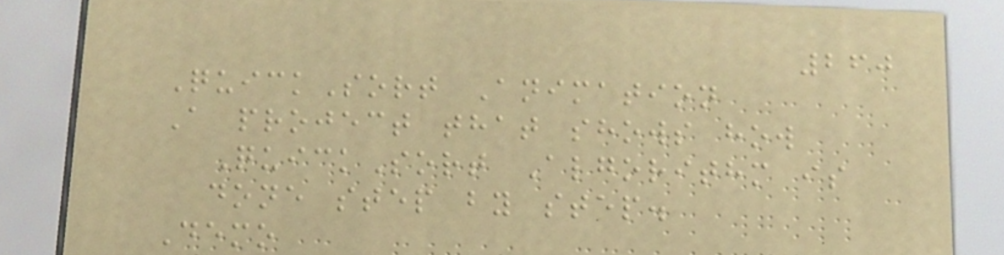260
QuickSort Animation
A project that shows how
QuickSort Algorithm is
done step by step.
Demo
